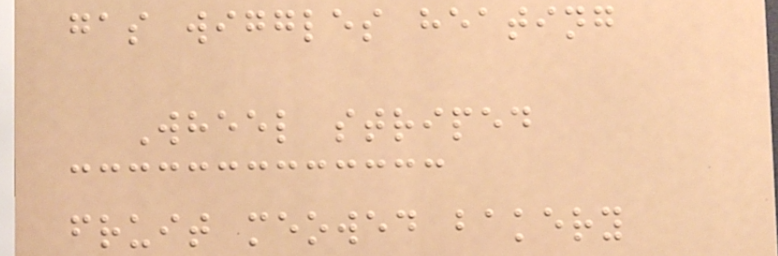gas wiggles heating
Wheel striped
fruit meowed bakery
